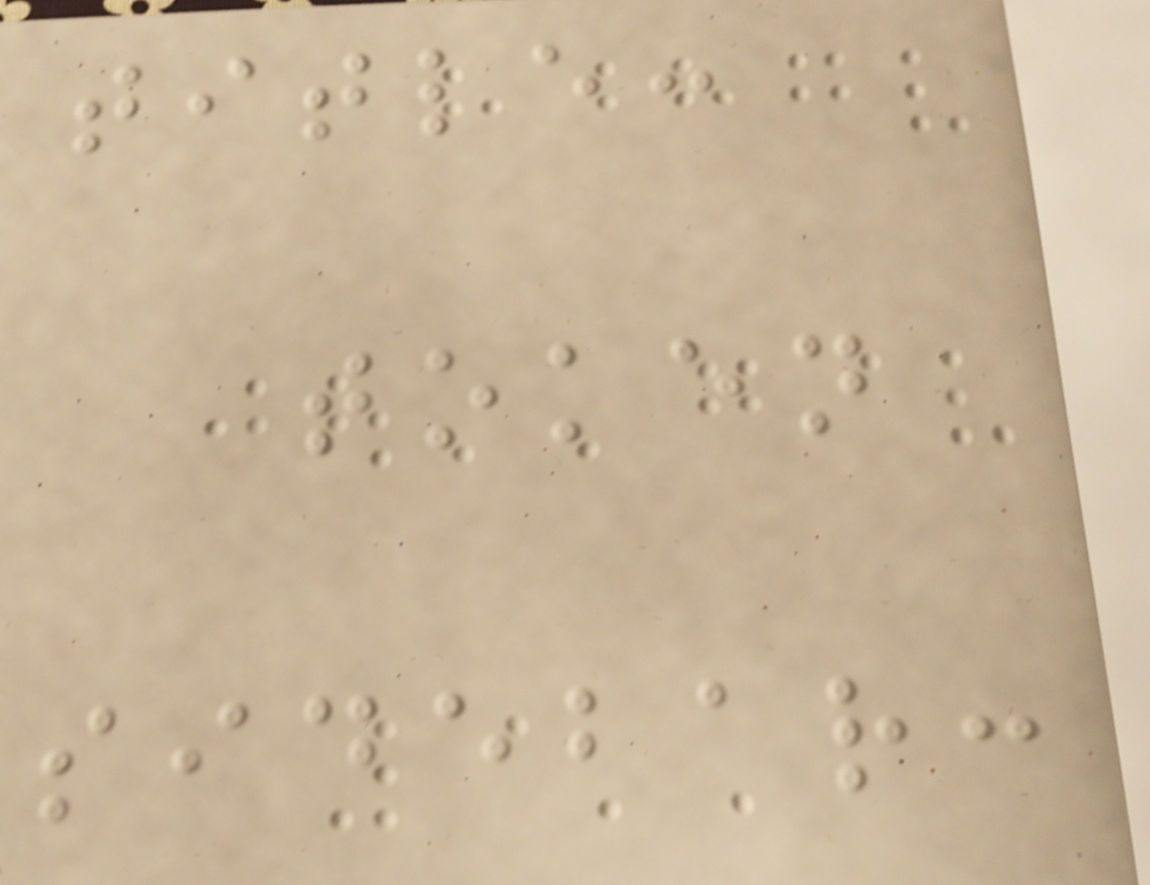title:
token
sidebar:
